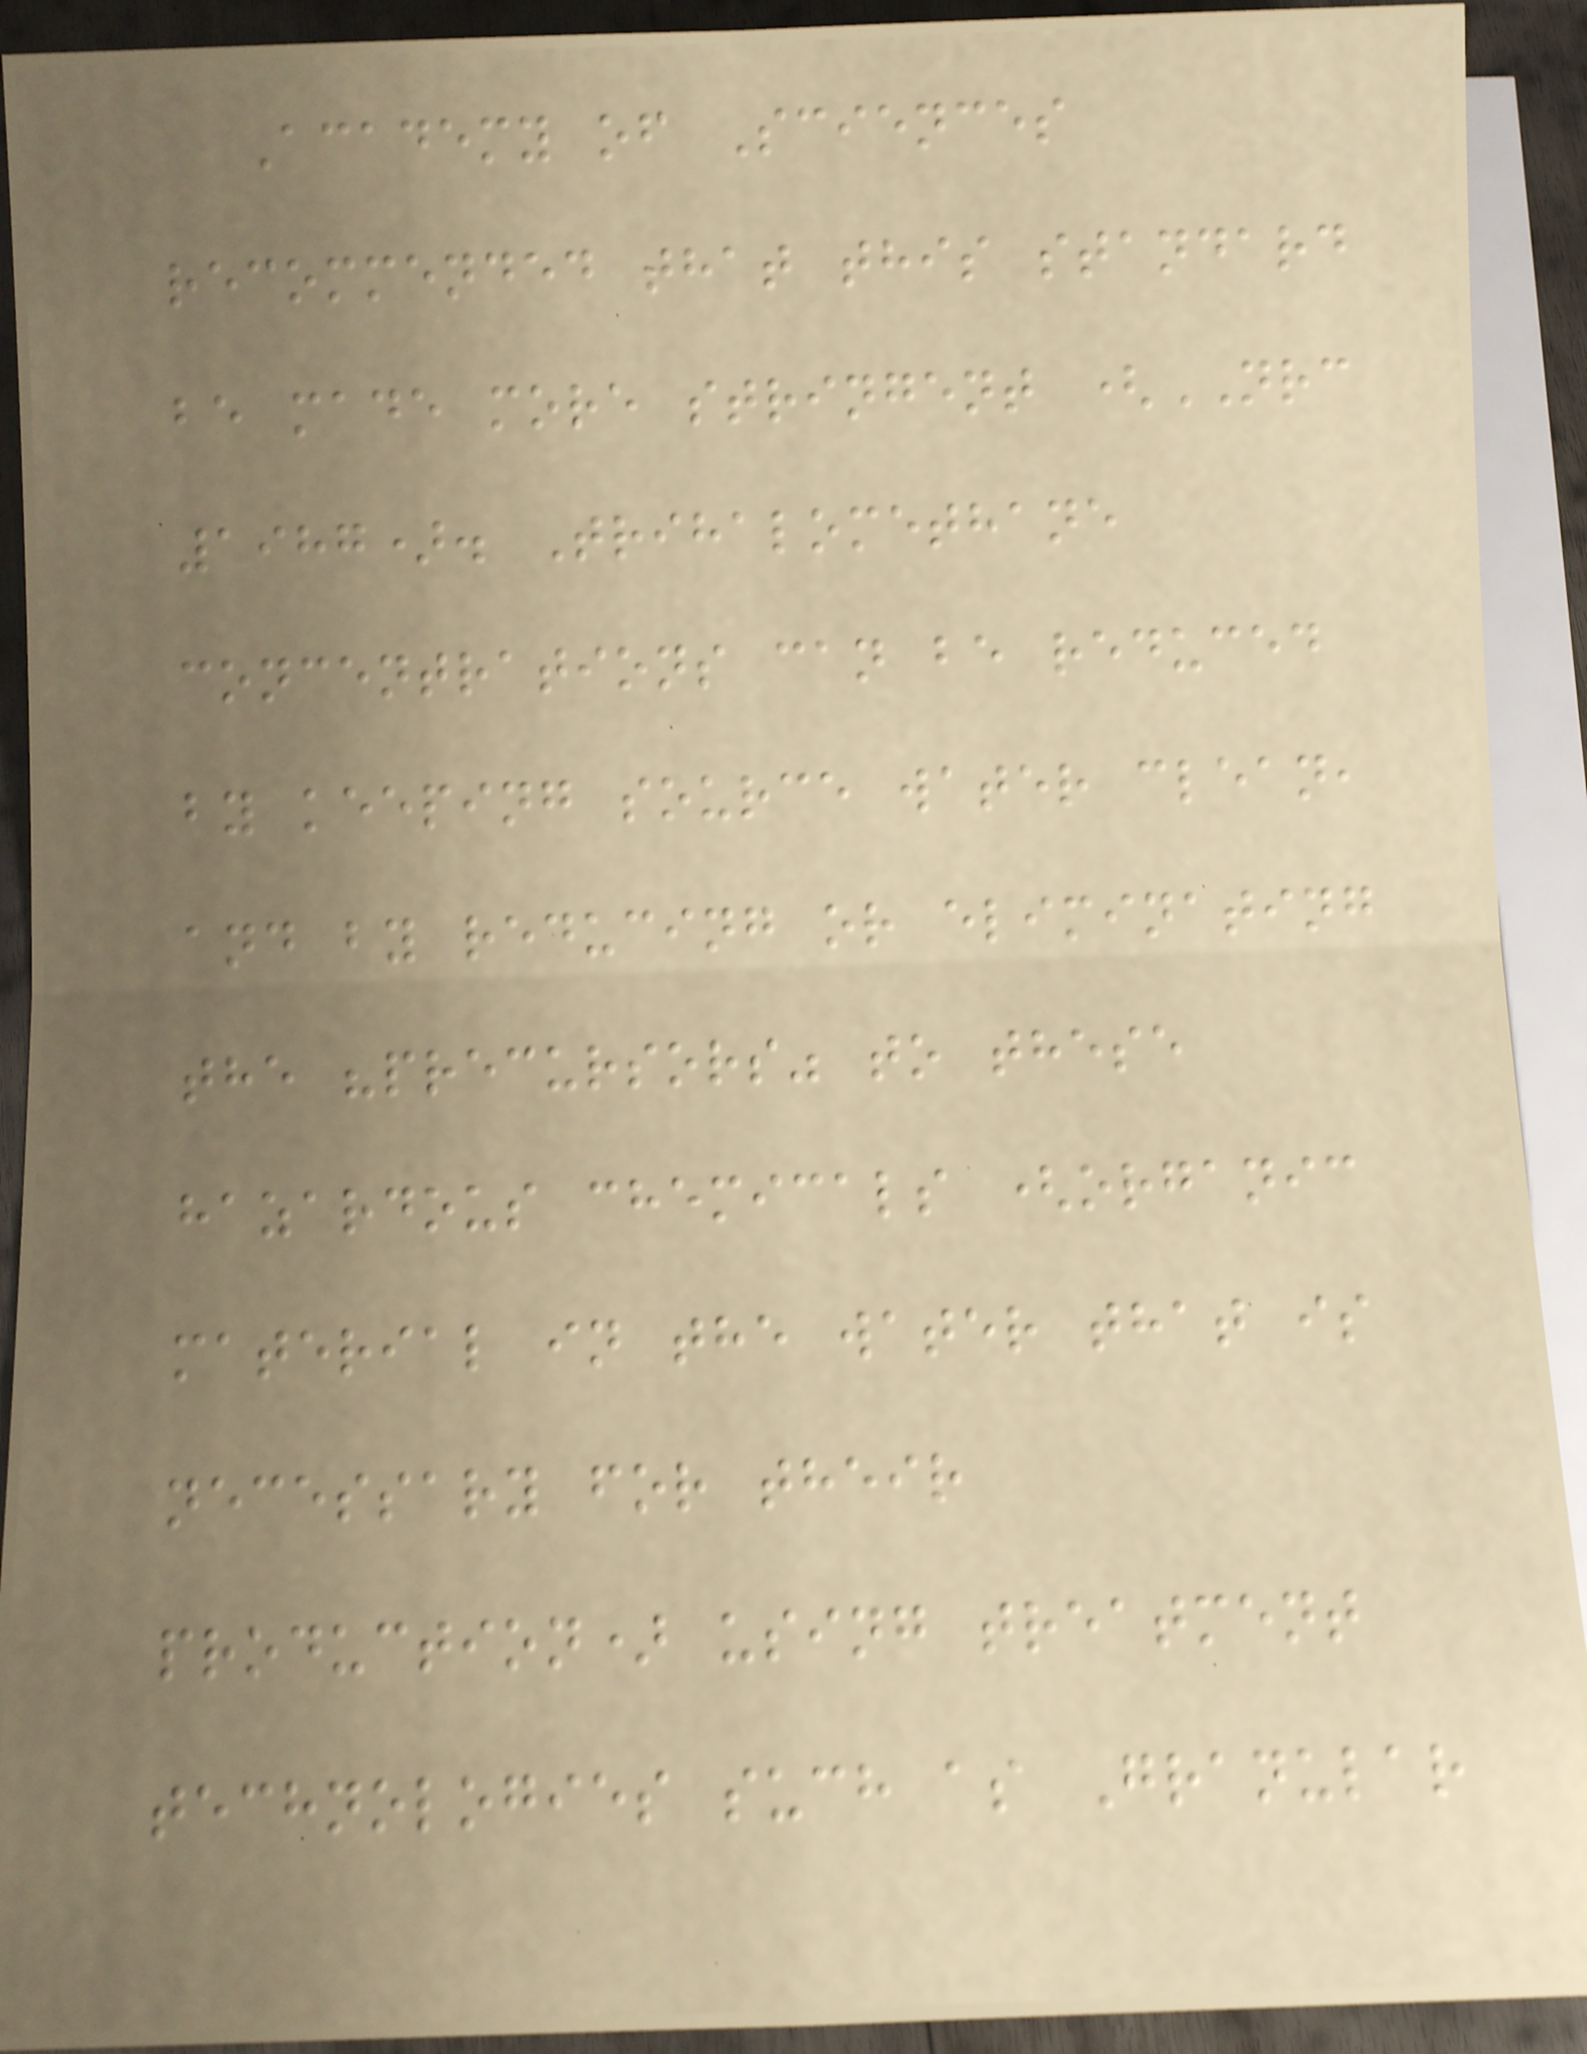Academy of Sciences
recommended that this standard
be made more stringent (NRC
1987). Trihalomethane
concentrations can be reduced
by keeping source water clean,
and by reducing or eliminating
the "precursors" to these
hazardous chemicals (organic
material in the water that is
necessary for their
production) using treatment
technologies such as Granular
